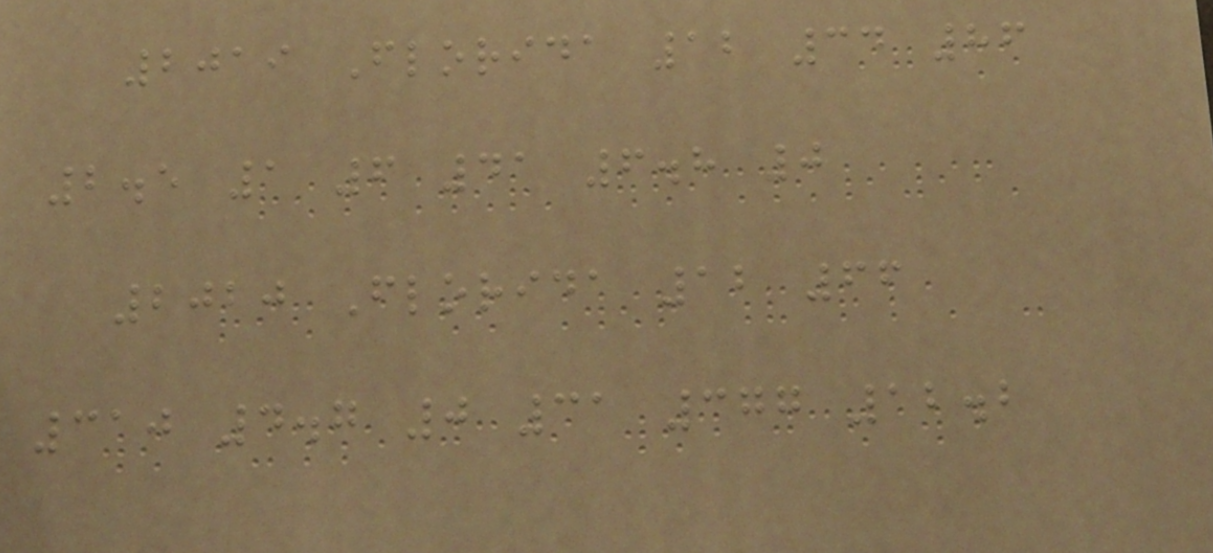2019 Florida 12 34 86
2.5 1 6 41 6.8 0
2020 Florida 12 66
310 4.7 0 31 377 12.2
